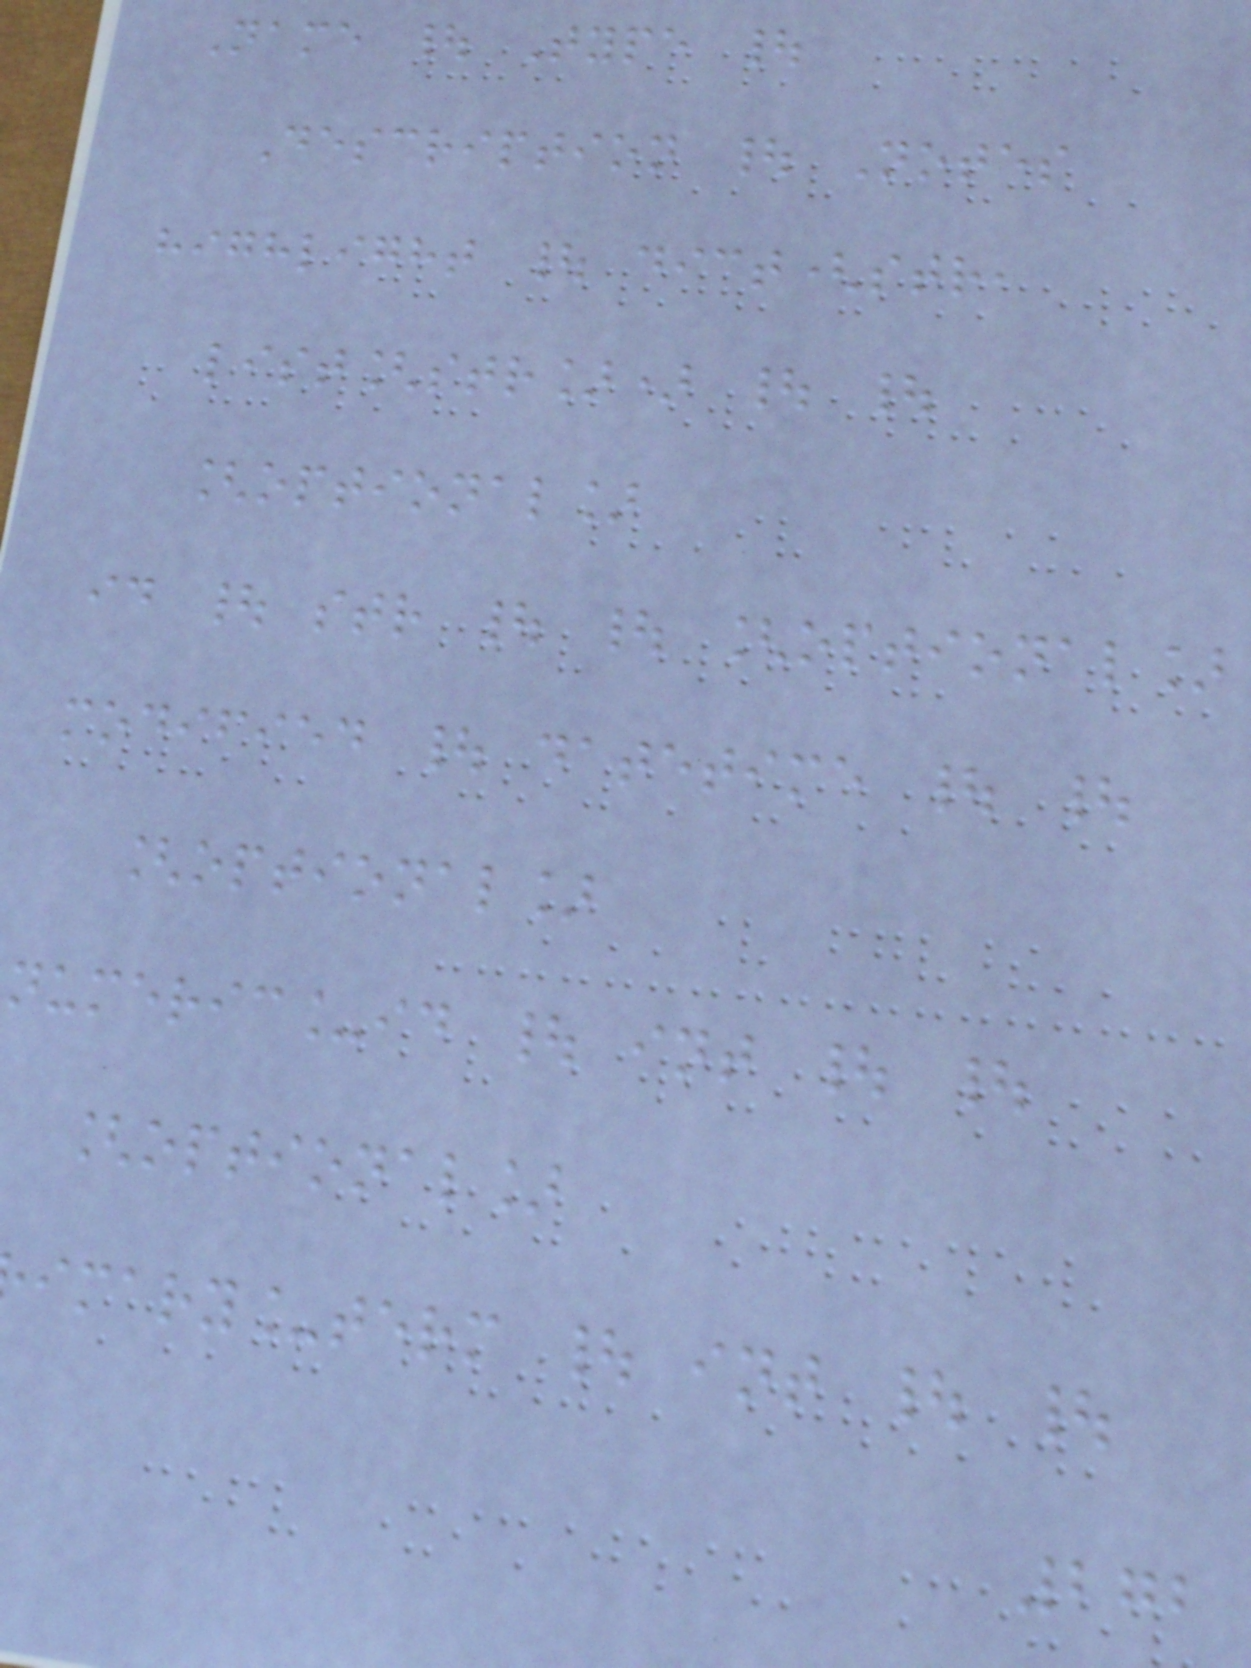Name | Type |
Description | Notes
highlight | dict(str,
list[str]) | |
[optional]
id | str | | [optional]
modified | datetime | |
[optional]
numeric_id | int | |
[optional]
imary_term | int | |
272
